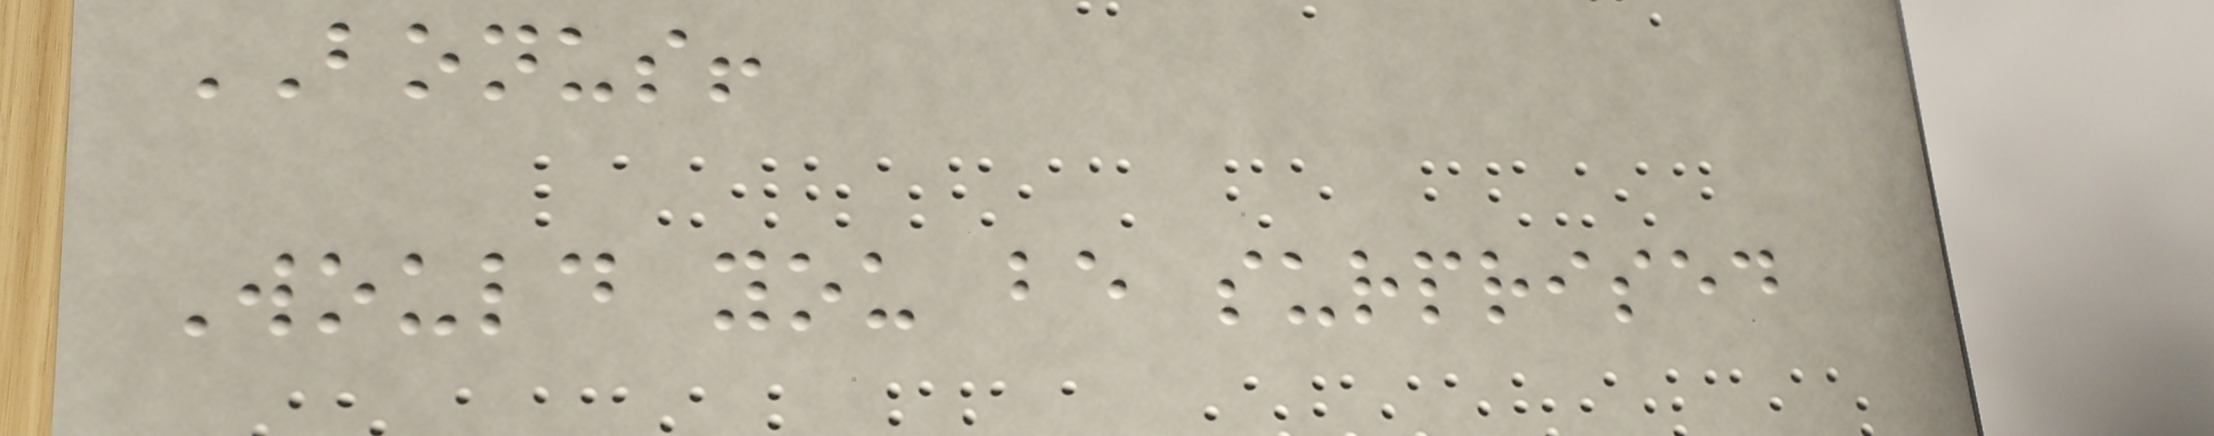BONUS!
Would you be surprised
